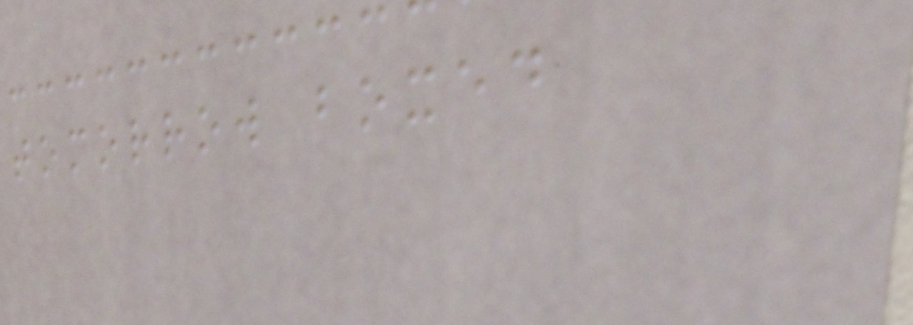tomorrow boxed
